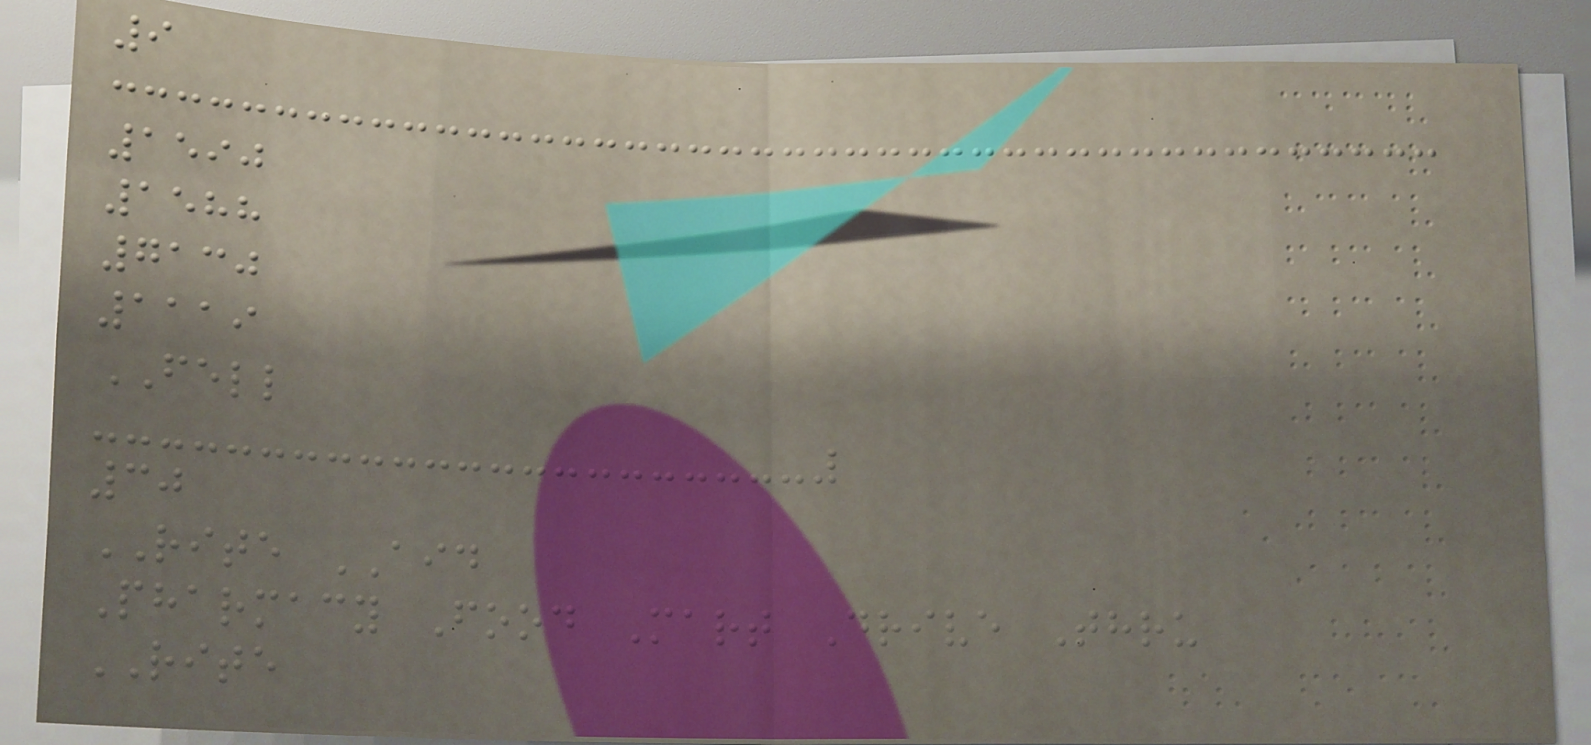9
1590
1588
7130
1119
FELL
30
RITE AID
Pharmacy Food Mart Drive Thru
RITE
